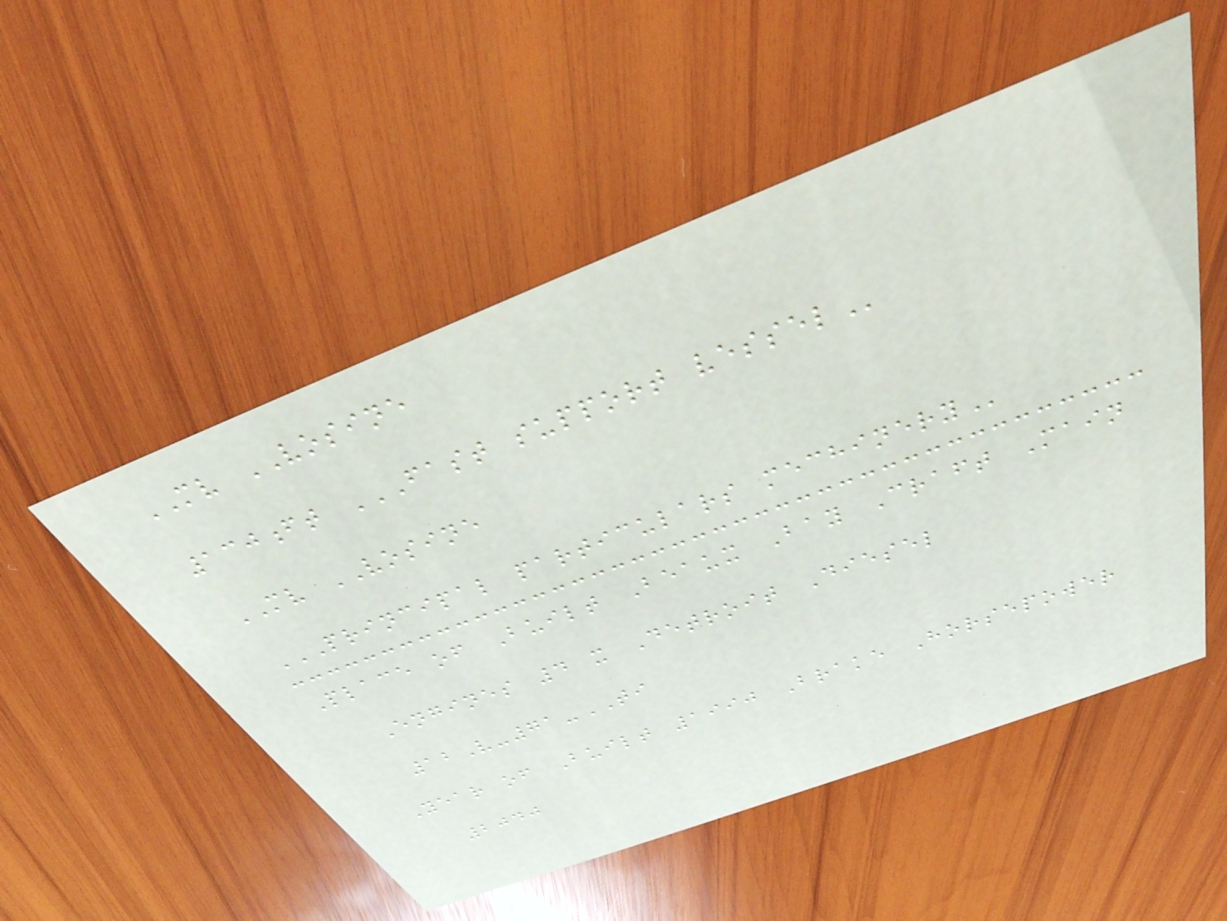MV VOSINE
130ft FAST SUPPORT VESSEL
MV VOSINE
PRINCIPAL PARTICULARS MECHINERY
Place of Built Beaux Bay Craft Main
Engines 4 x Detroit Diesel
12V-71-TI
Year of Built 1990 Brake Horsepower
2040
